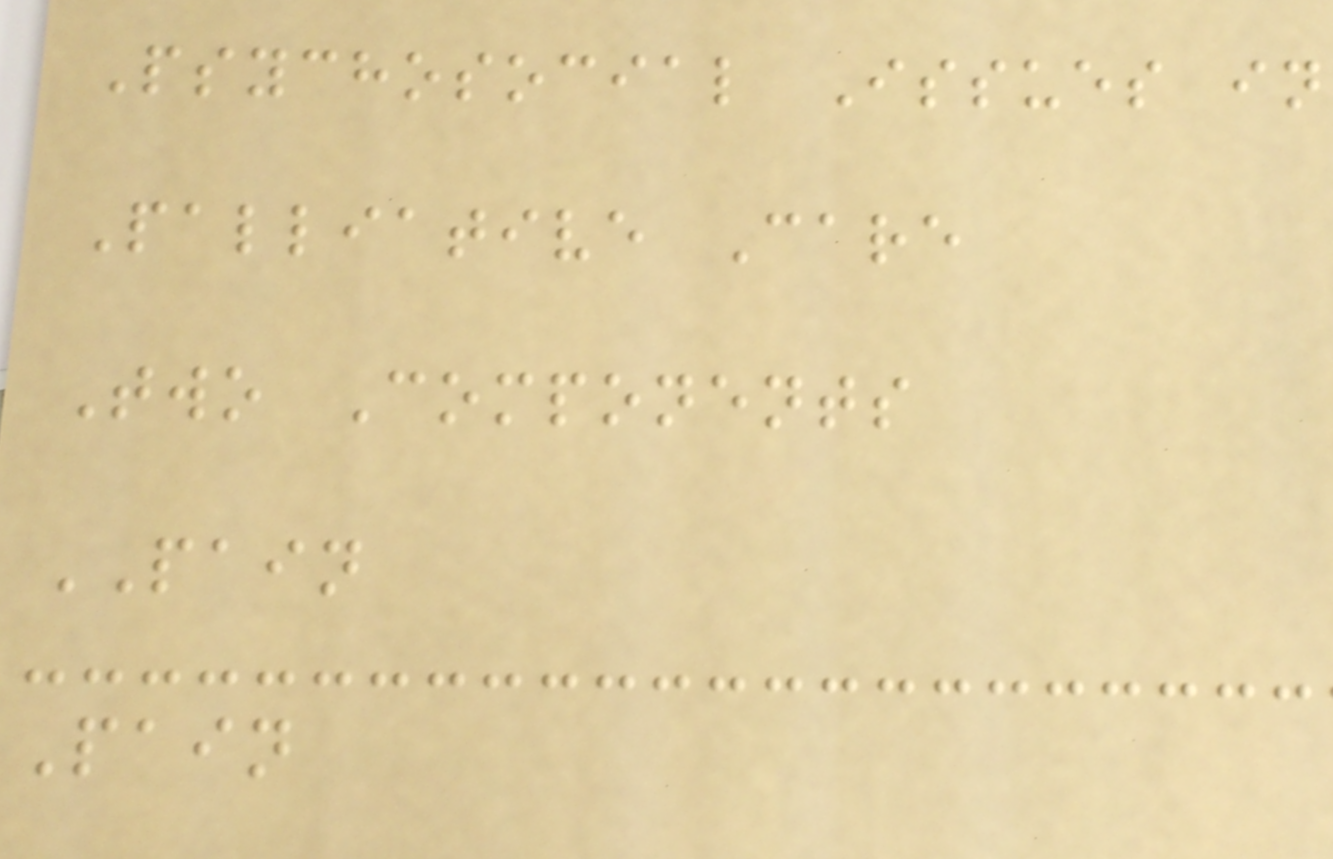Psychosocial Issues in
Palliative Care
Two Components
PAIN
Pain
